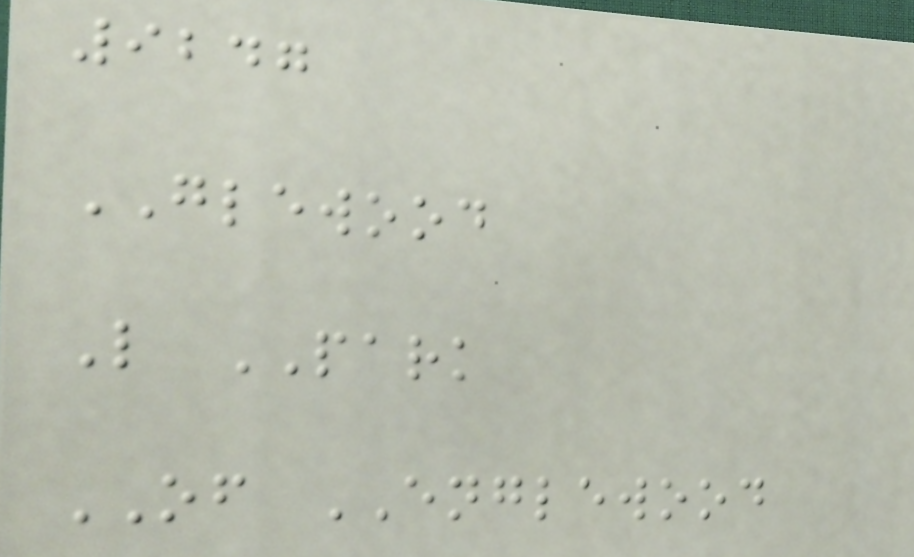9247
GLEWOOD
L PARK
OF ENGLEWOOD
